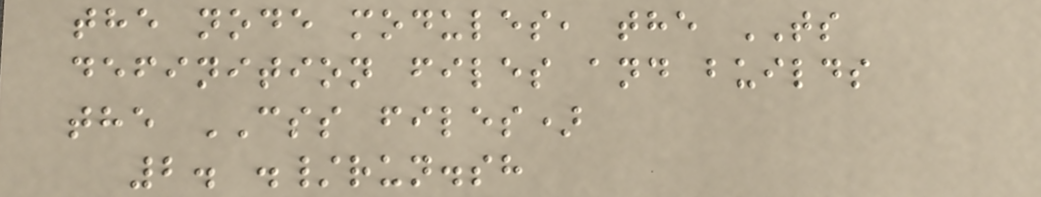the node modules, the TS
definition files and builds
the CSS files)
2. ./run.sh
